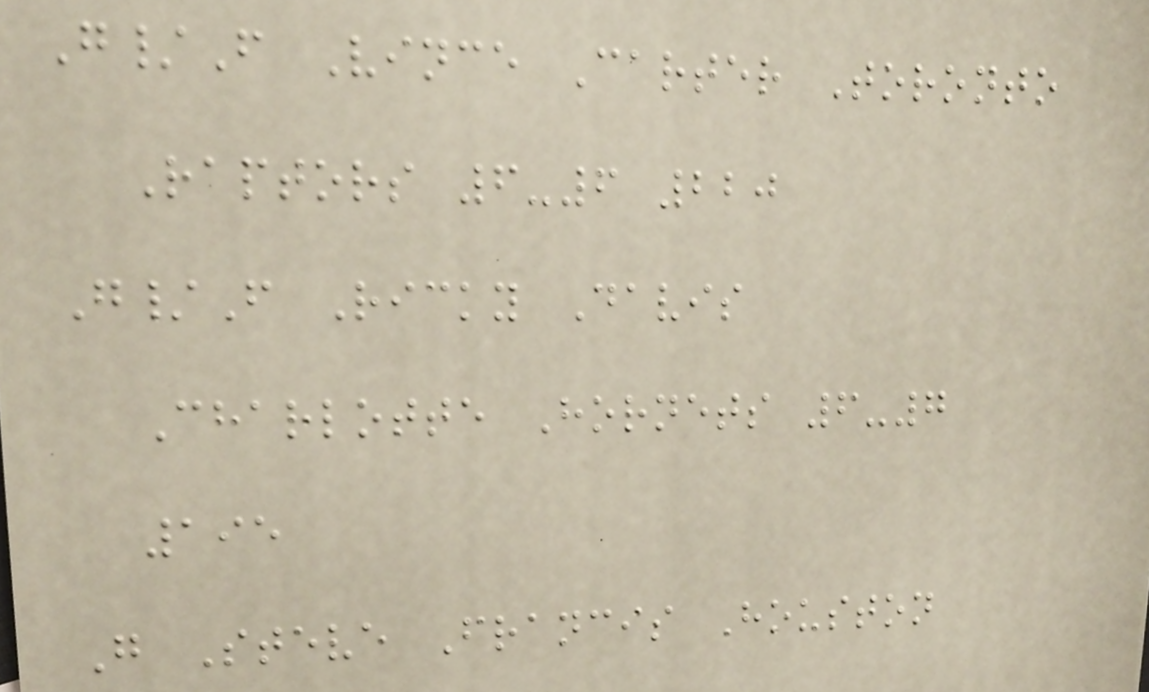G/F Vince Carter Toronto
Raptors 6-6 220
G/F Ricky Davis
Charlotte Hornets 6-7
195
G Steve Francis Houston
